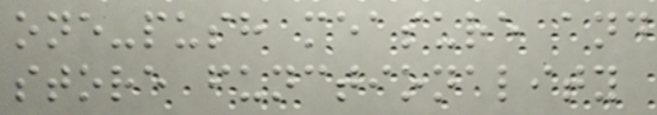one-push measure and
store functionality
